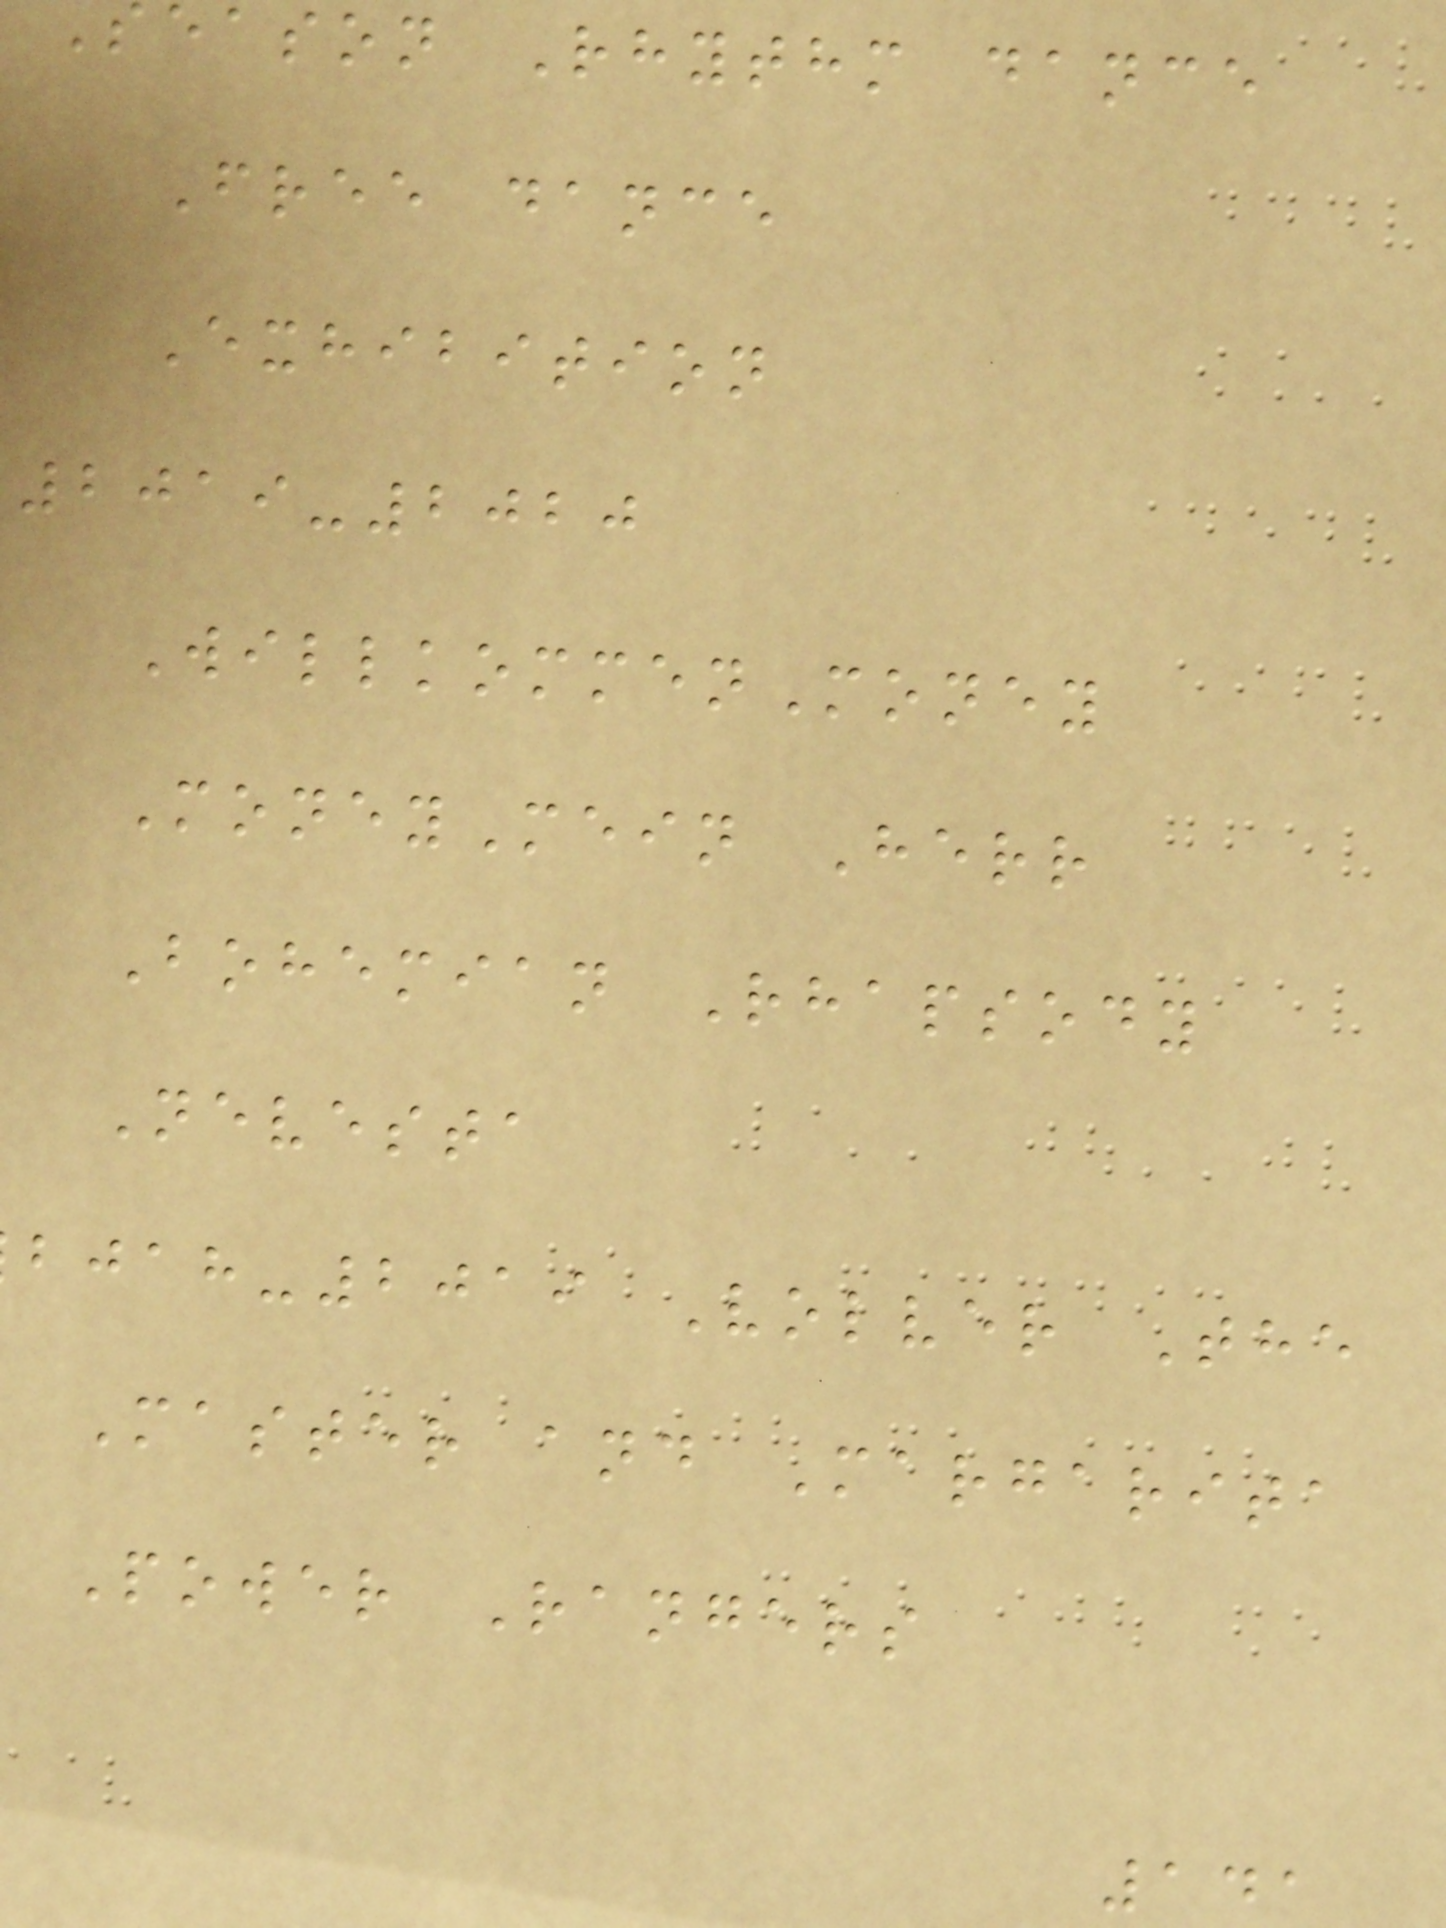eason Rhythm dance
Free dance
Exhibition
2019-2020
WillkommenMoney
MoneyMein Herr
Bohemian Rhapsody
Nevesta
-2019 Volver The
Master and Margarita
Power Rangers
141
